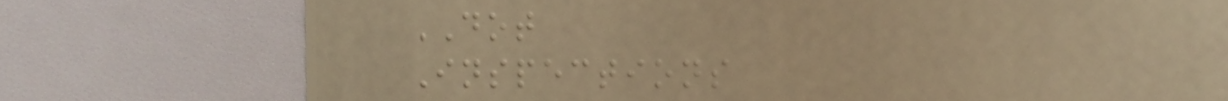DOT
Inspections
